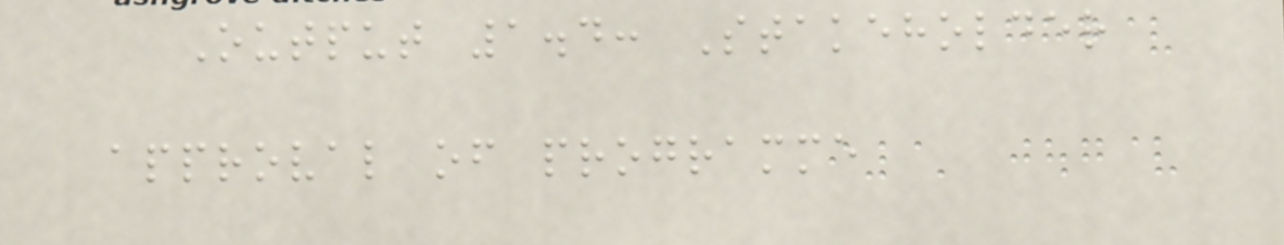Output 1.4: Stakeholder
approval of programme
